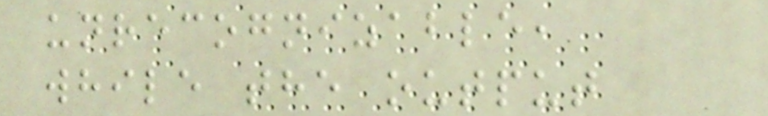unrecognizable,
while the output
